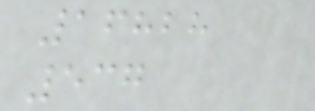16828
537
